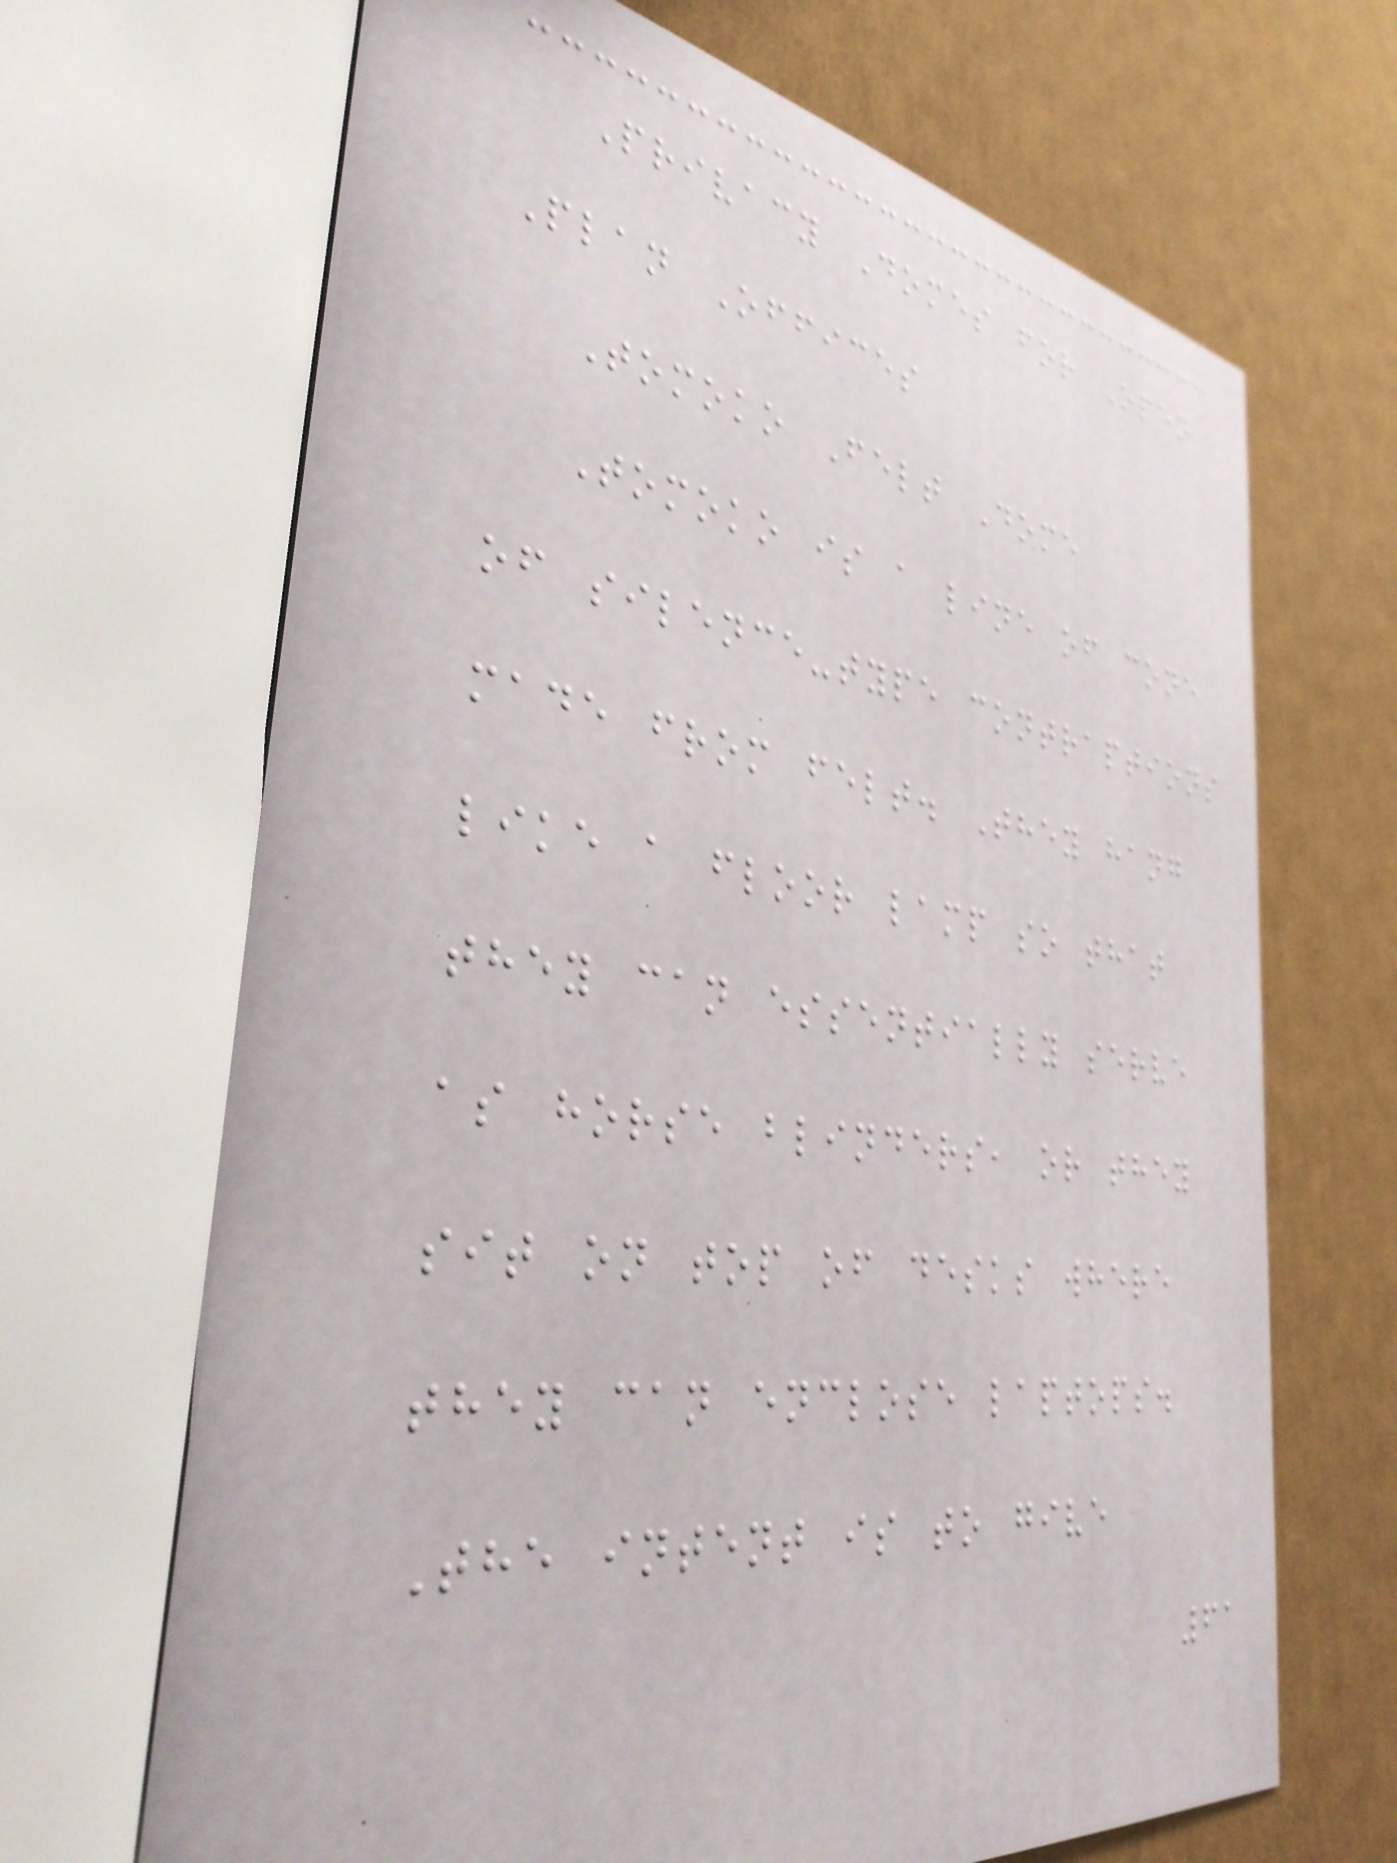Privacy Domes for Open
Plan Offices
Tomoko Felt Dome
Tomoko is a line of cone
of silence-type contraptions
made from felt. They hang
like a floor lamp so that
they can essentially serve
as horse blinders, or they
sit on top of desks where
they can enclose laptops.
The intent is to give
61
